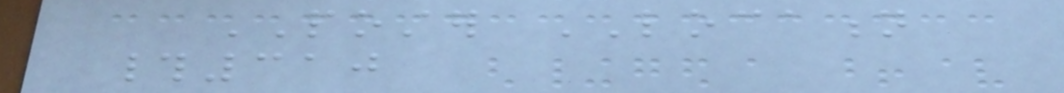POSTER LOCATION
#310
